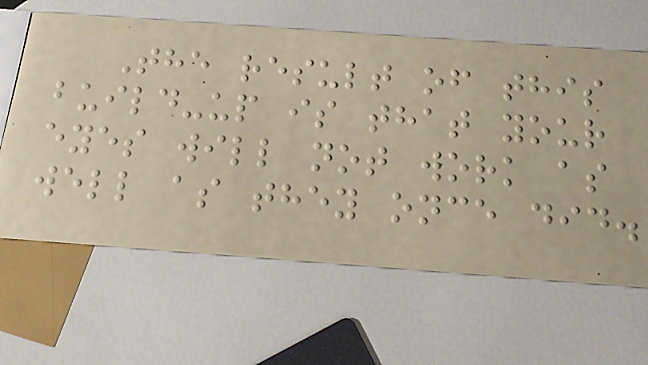The result of this
build-up is that your
eyes will not work as
well as they once did.
